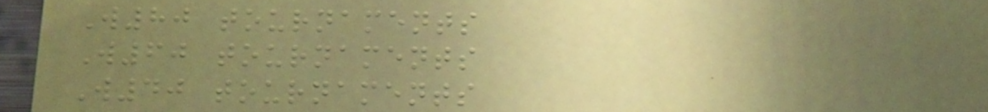W80 tournaments
W60 tournaments
W40 tournaments
